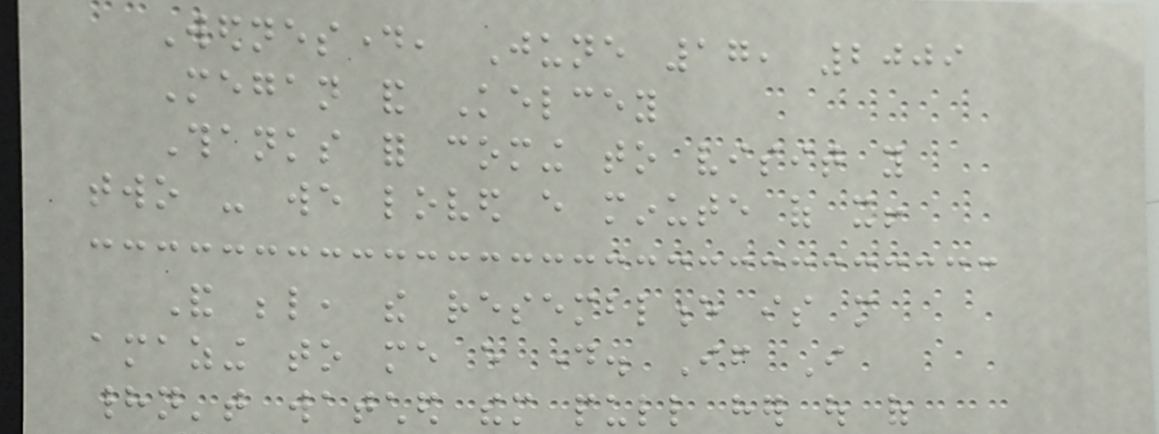Wednesday, June 17, 2009
Megan and Kelcey
Thanks for coming to visit you
two - we loved every minute of it!
And below, the resemblence is more
amazing to me every day. If I
hadn't watched them pull her out of
